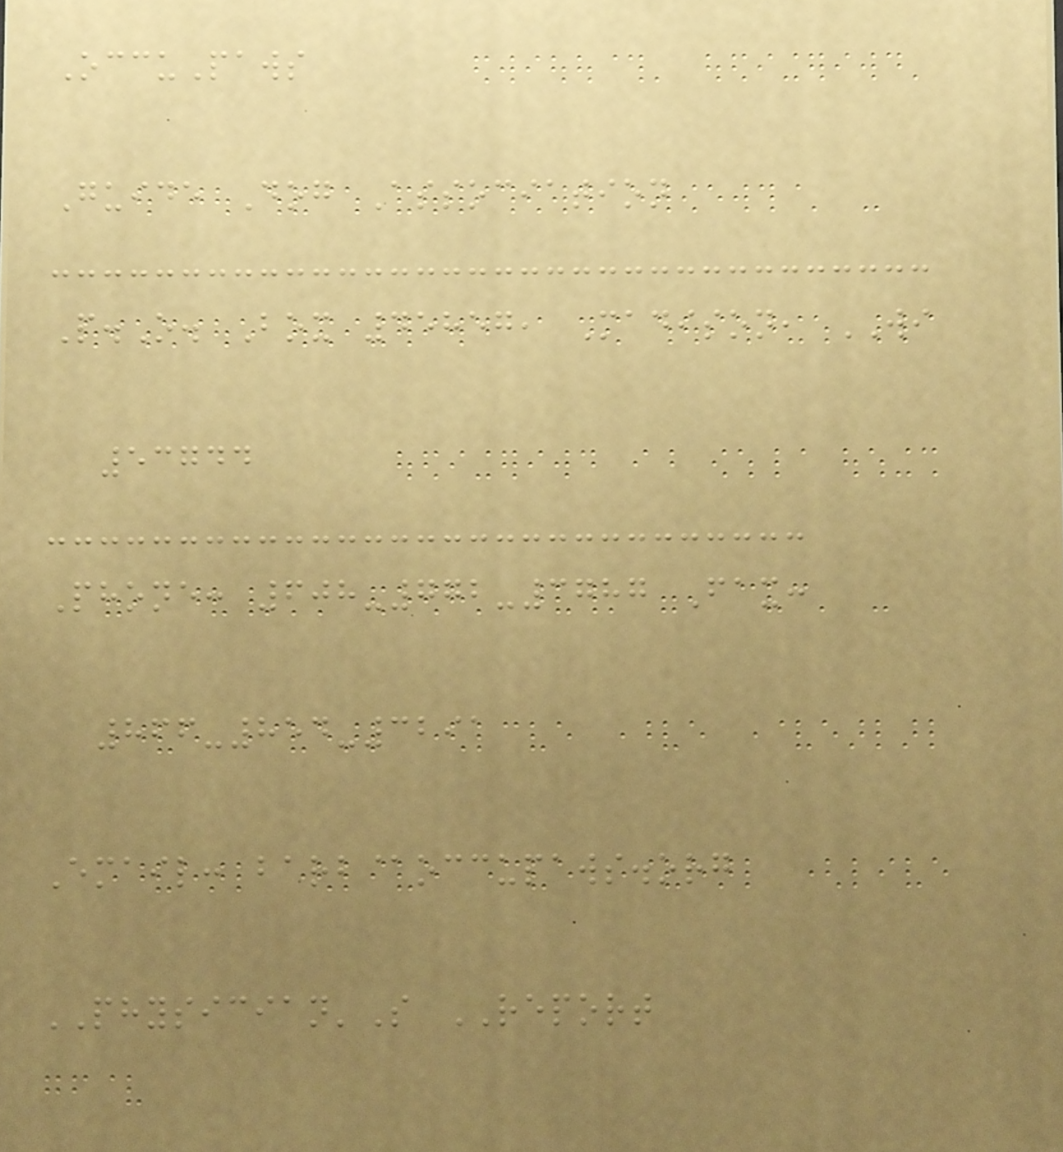OccuPaws
Guide Dog Association
P.O. Box 45857, Madison, WI
53744
Phone: 608-772-3787 Fax:
866-854-3291
Email: barb@occupaws.org
PHYSICIAN'S REPORT
